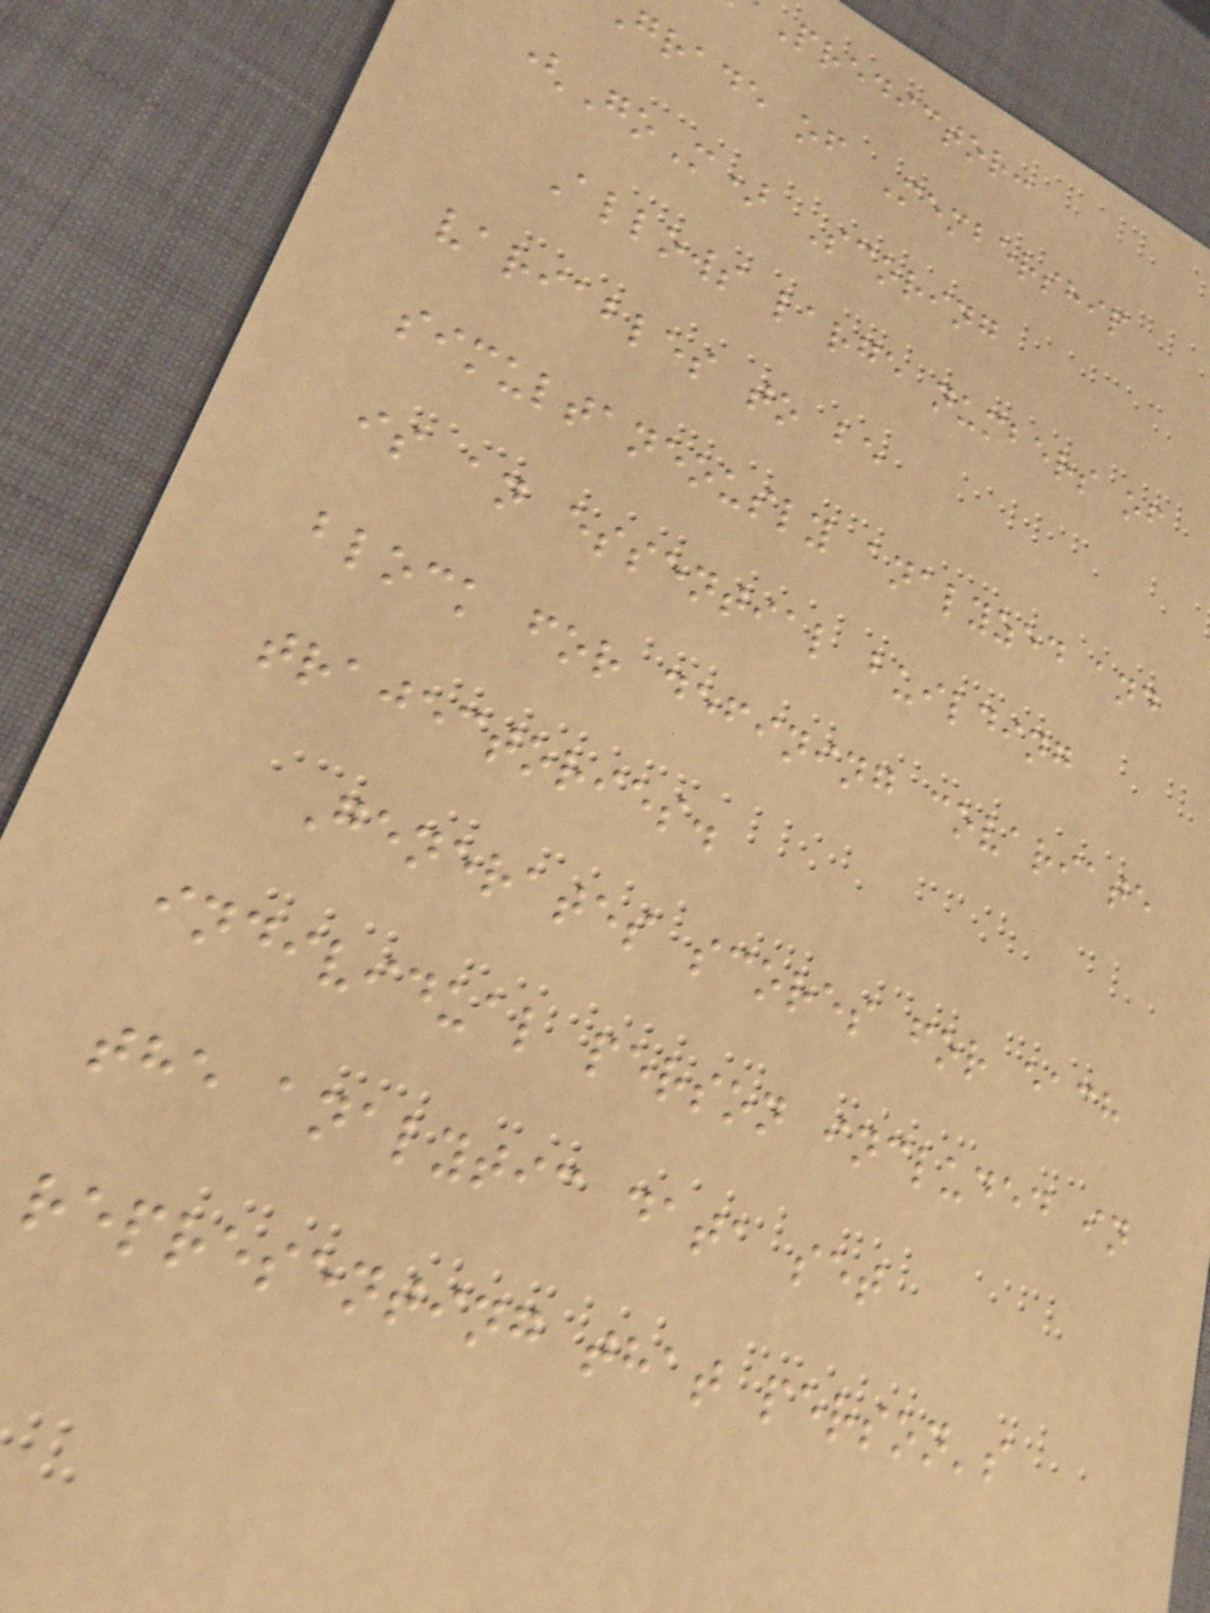Predictor:
grade of Membership
(GoM) Scoring
Allows large numbers of
variables to be
simultaneously analyzed and
is an essential building
block for defining covariate
trajectories.
Generates scores for each
individual person included in
the analytic data set
representing that person's
